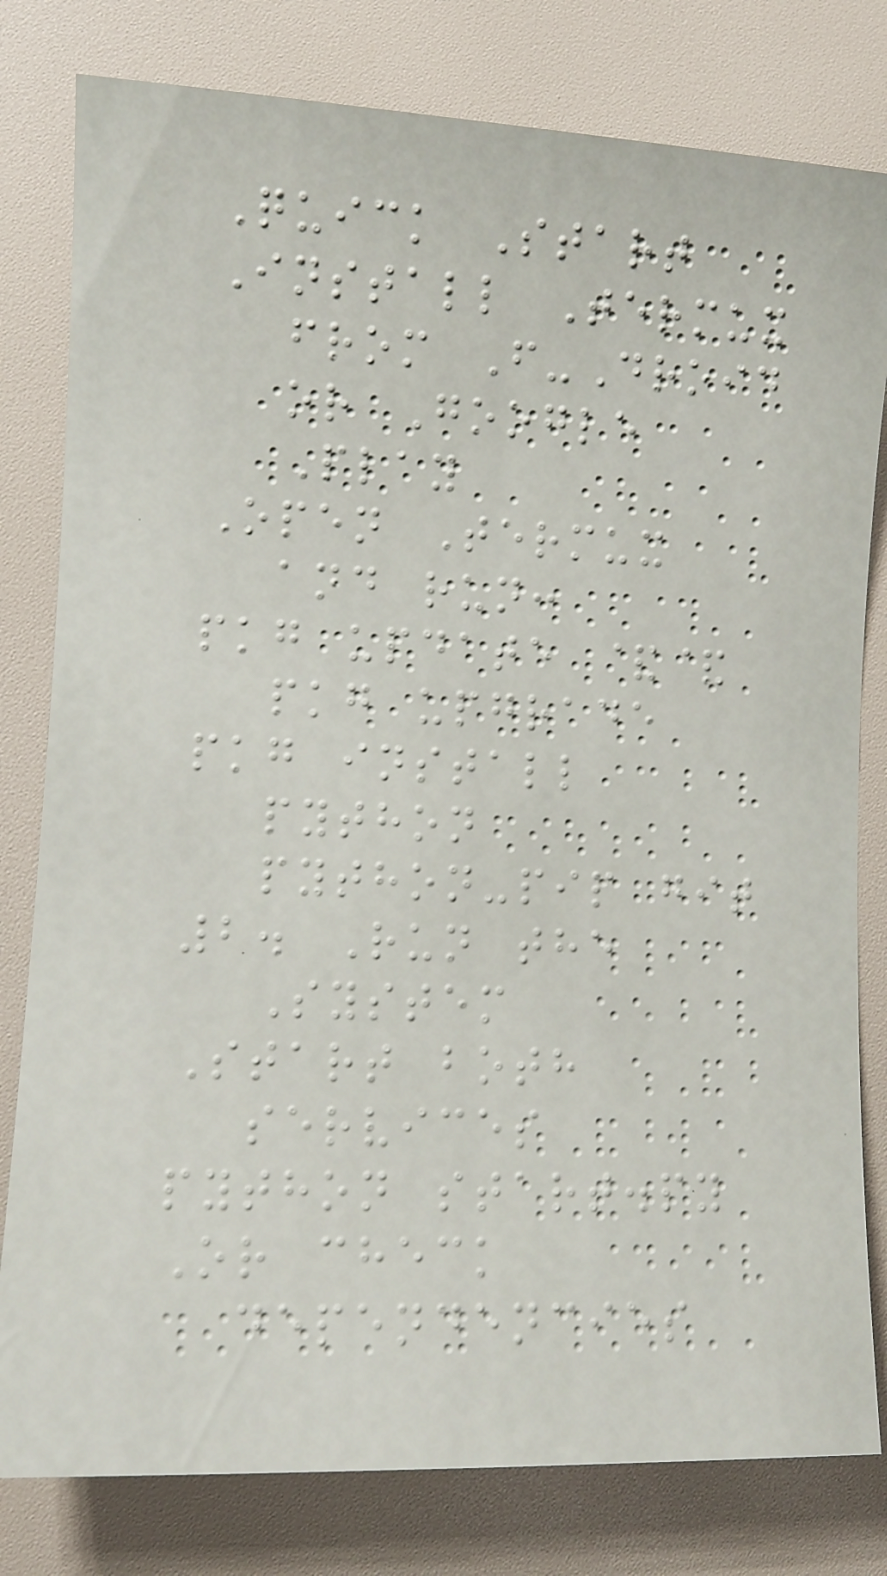Quick Start
Install Termux
from F-Droid
or Google
Play
Open Termux
and run:
pkg update &&
pkg upgrade
pkg install
python
python-pip git
2. Run the
System
Start both
services
python start.py
Or check
dependencies
